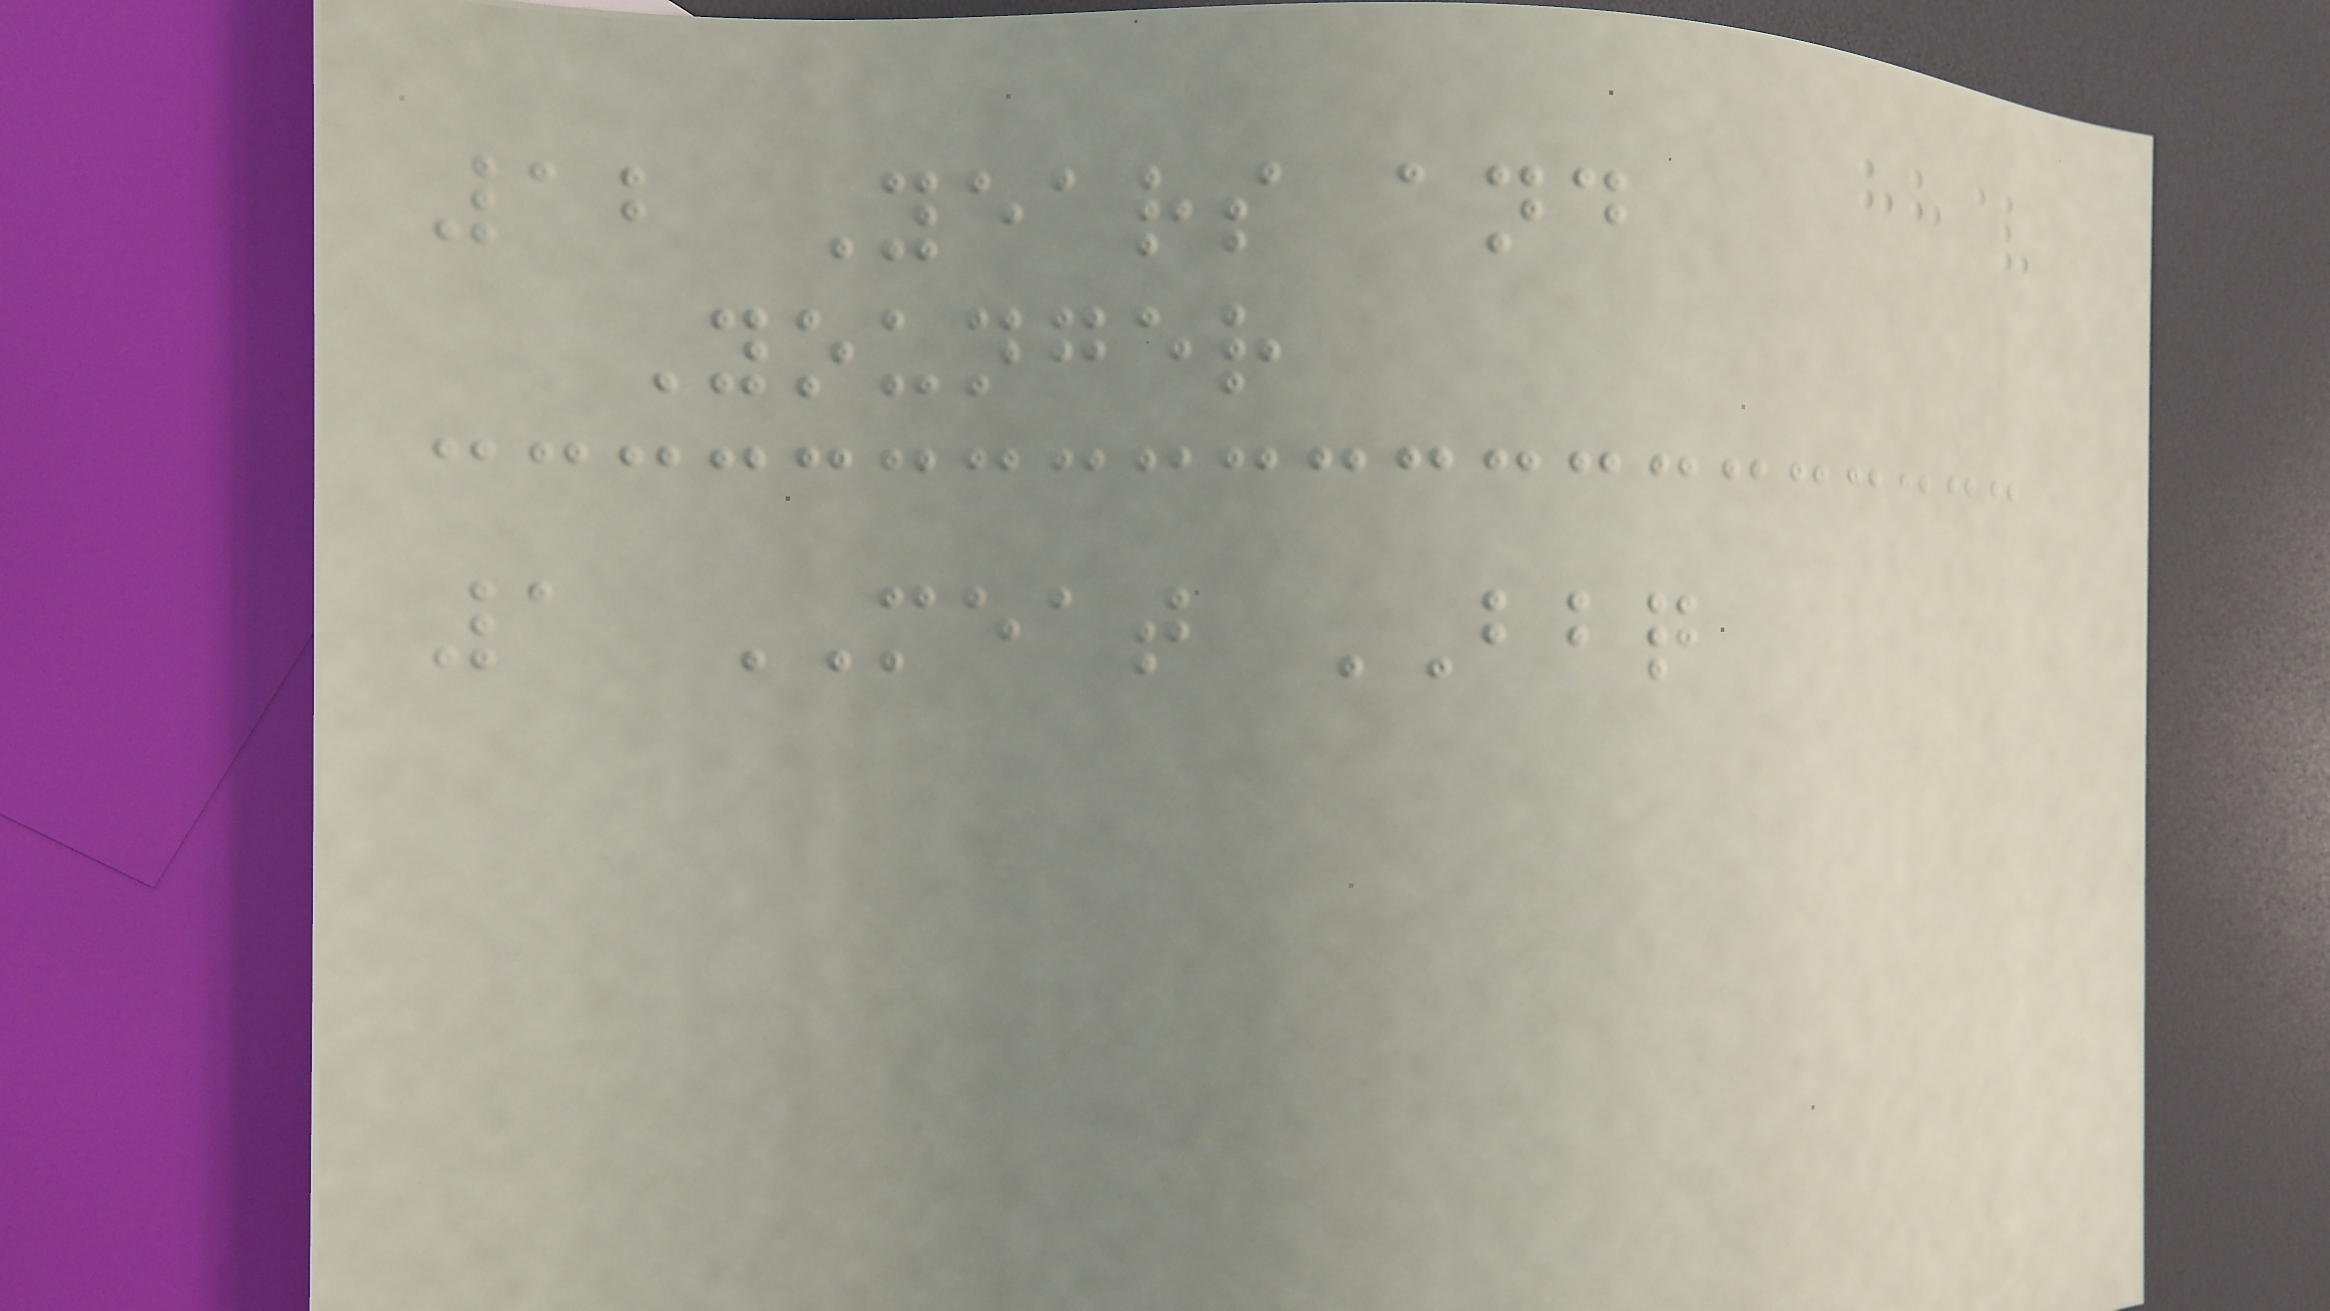12 Years and
Younger
1 MEAT BBQ
